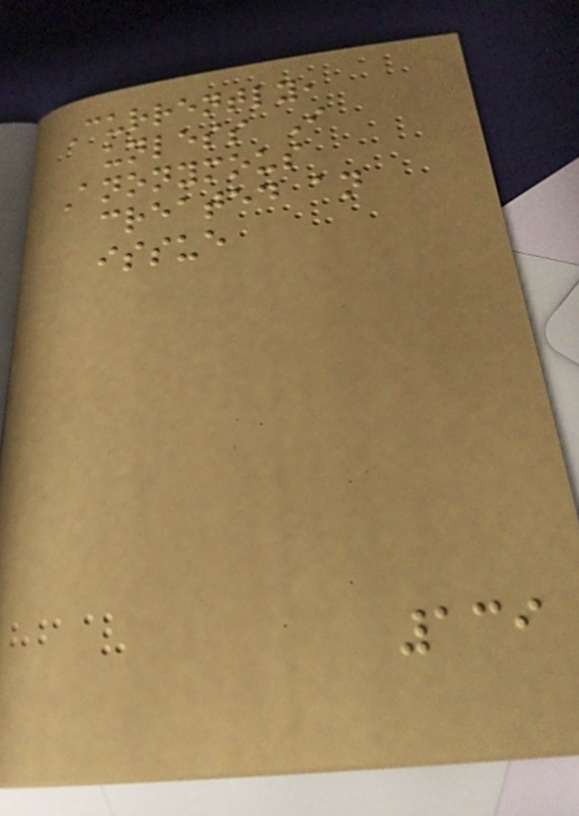Currently,
unless I
Anonymous
created an
issue
139
